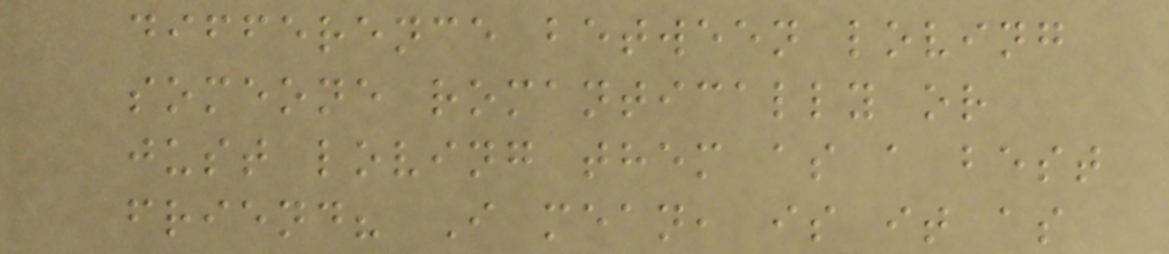difference between loving
someone romantically or
just loving them as a best
friend? I mean, is it as
